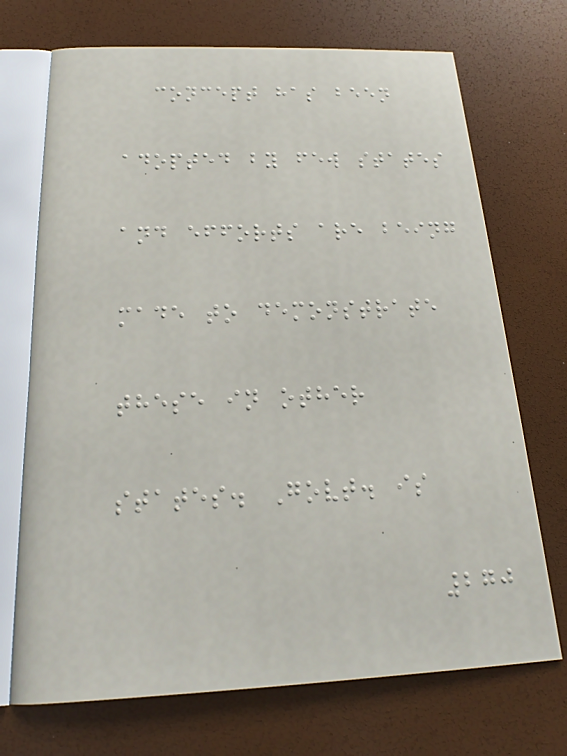concept has been
adopted by few states
and efforts are being
made to demonstrate
these in other
states. Govt. is
270
